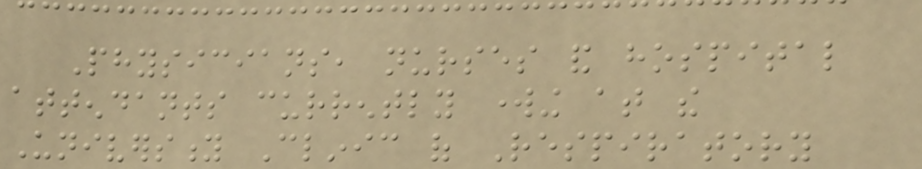Physicians, nurses and hospital
attendants currently working at the
University Clinic of Respiratory
